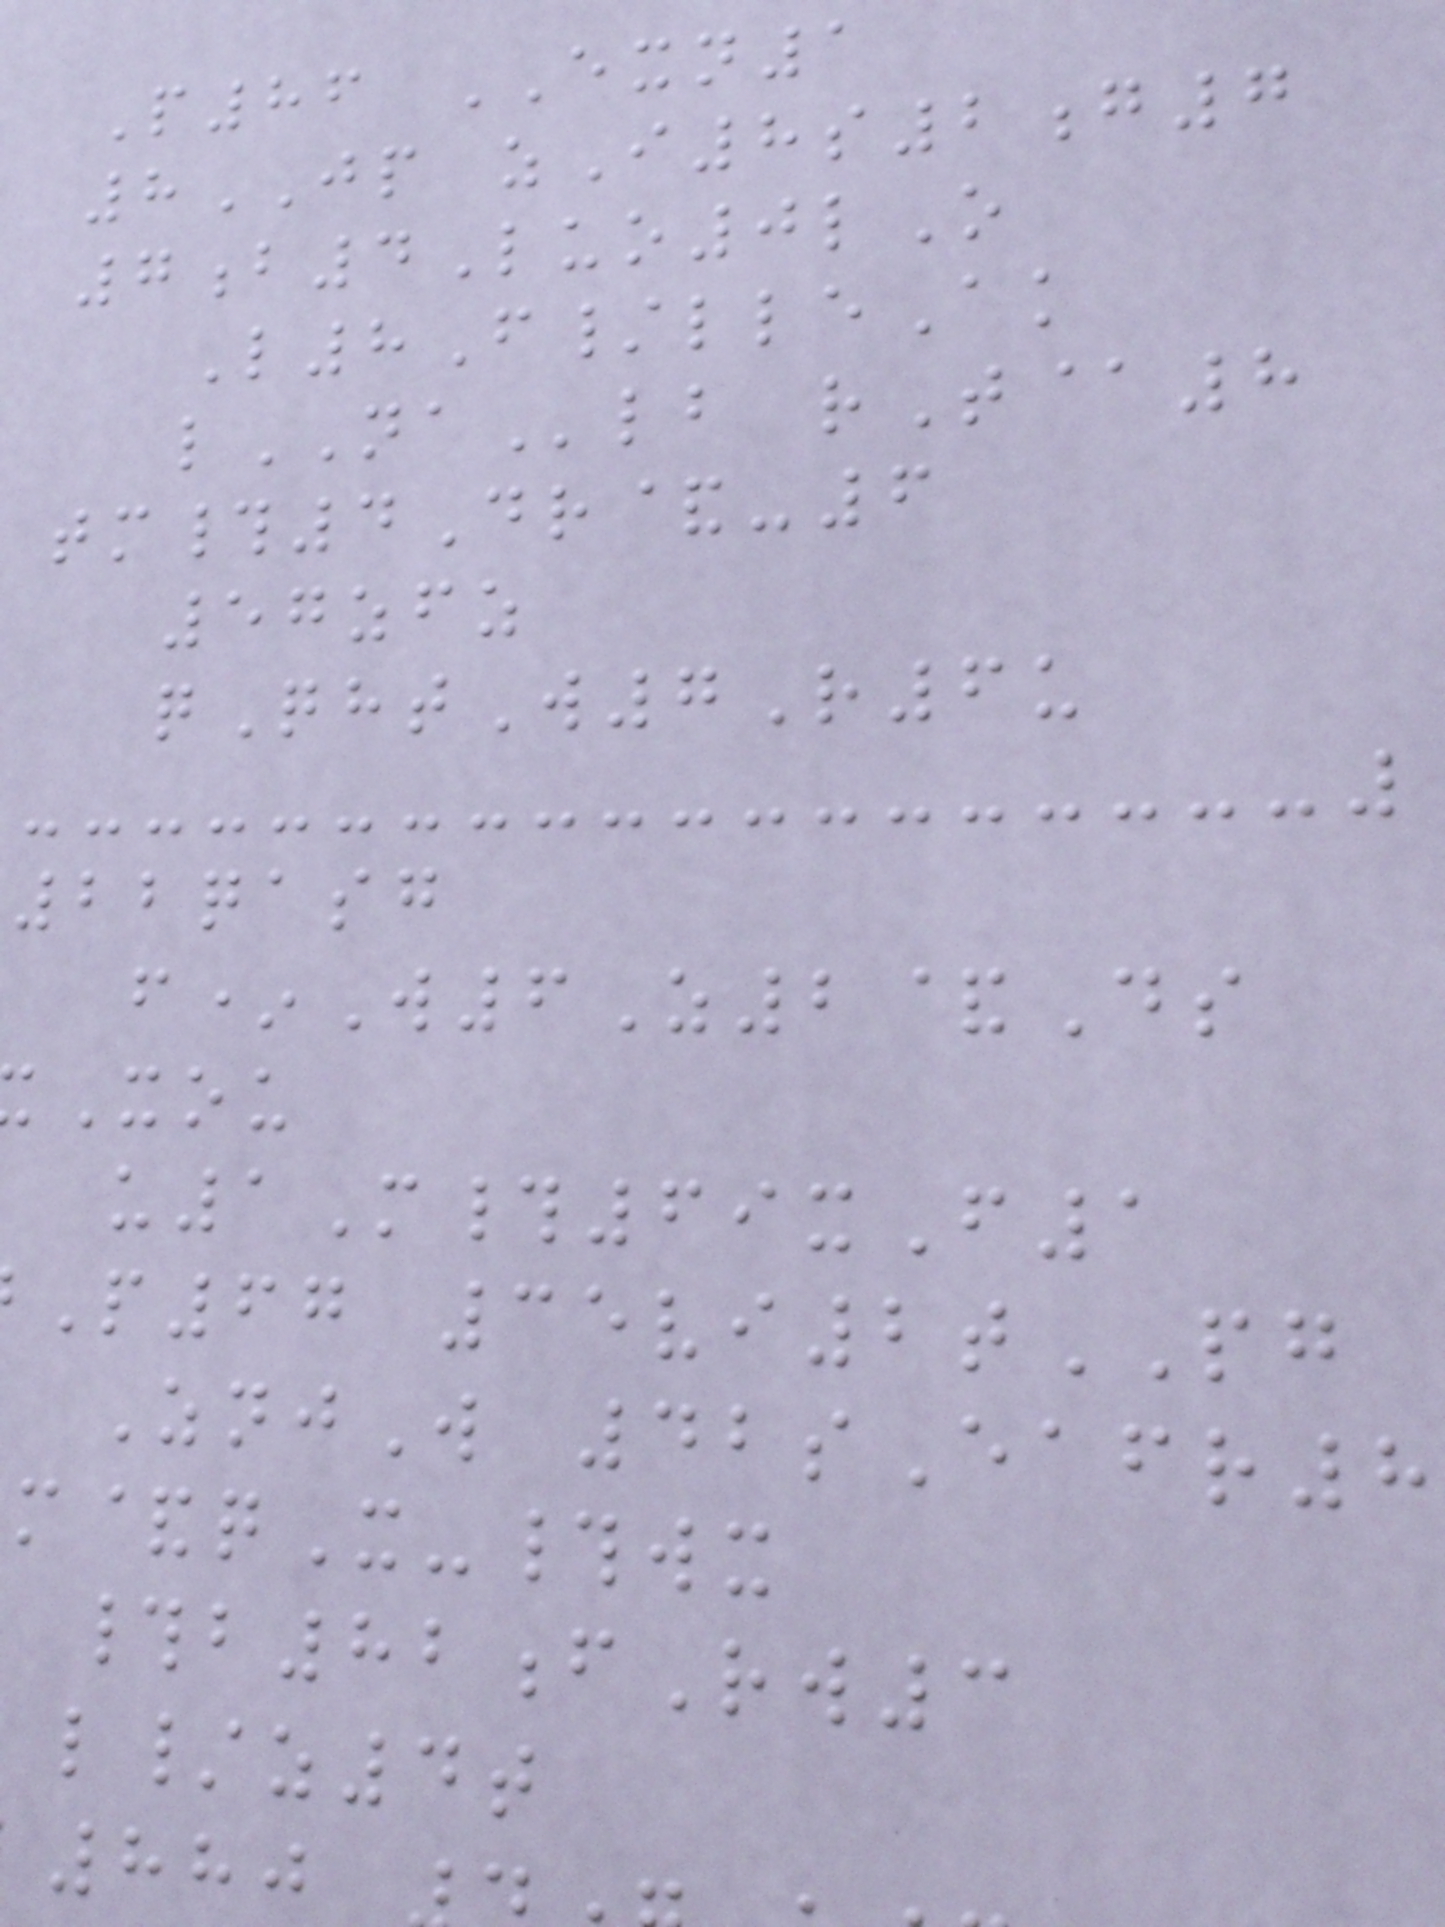P86 EXN1
8JP zI8s2g7
7b4Luo0lO
L8F/lleAk
lNAlb rT@8
tm#4Dr&-6
57zfz
qQhtW7R6u
22qasg
f*W6Z2&Ds
Xou
u1M#69xF1
P67 35vi2tPG
ZnjW 42sEafr8
m&qX-#wx
#b82fRw3
l/z4t
